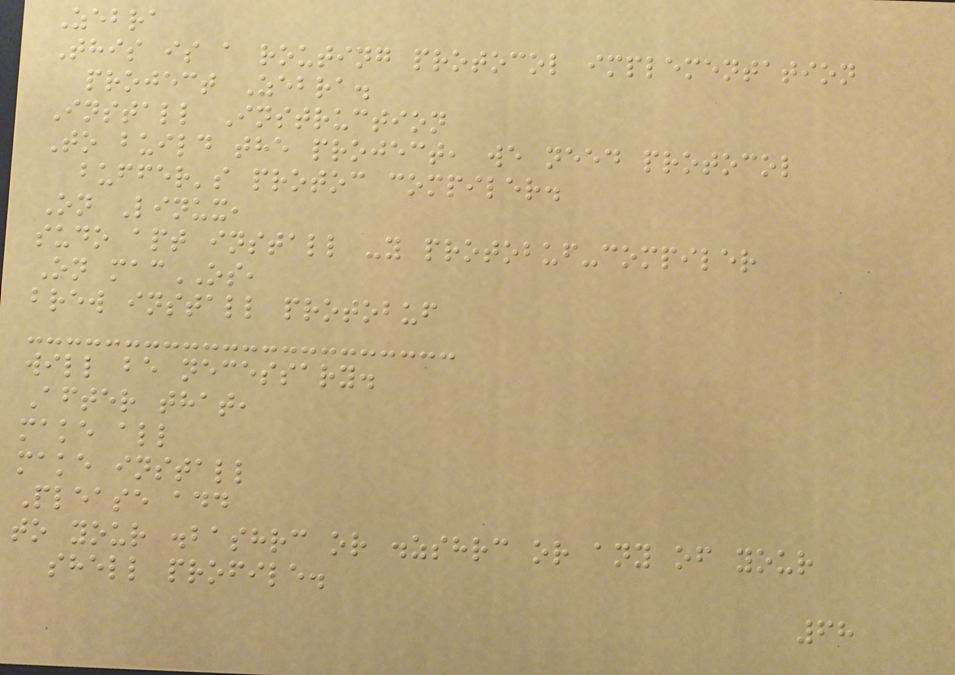Zebra
This is a routing protocol implementation
project Zebra.
Install Instruction
To build the project, we need protocol
buffer's protoc compiler.
On Linux,
sudo apt install -y protobuf-compiler
On macOS,
brew install protobuf
will be necessary.
After that,
make all
make install
Please add
to your .bashrc or .zshrc or any of your
shell profile.
68
